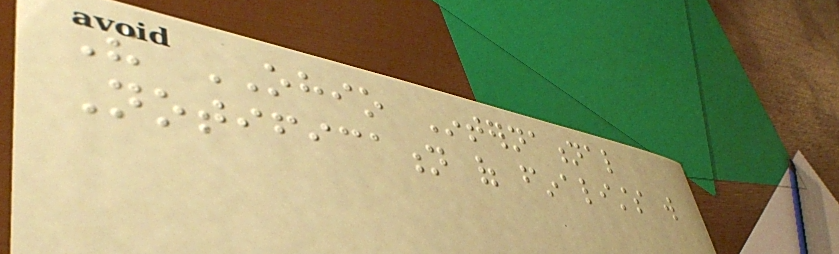The OHIO International
Notification of finalists will
